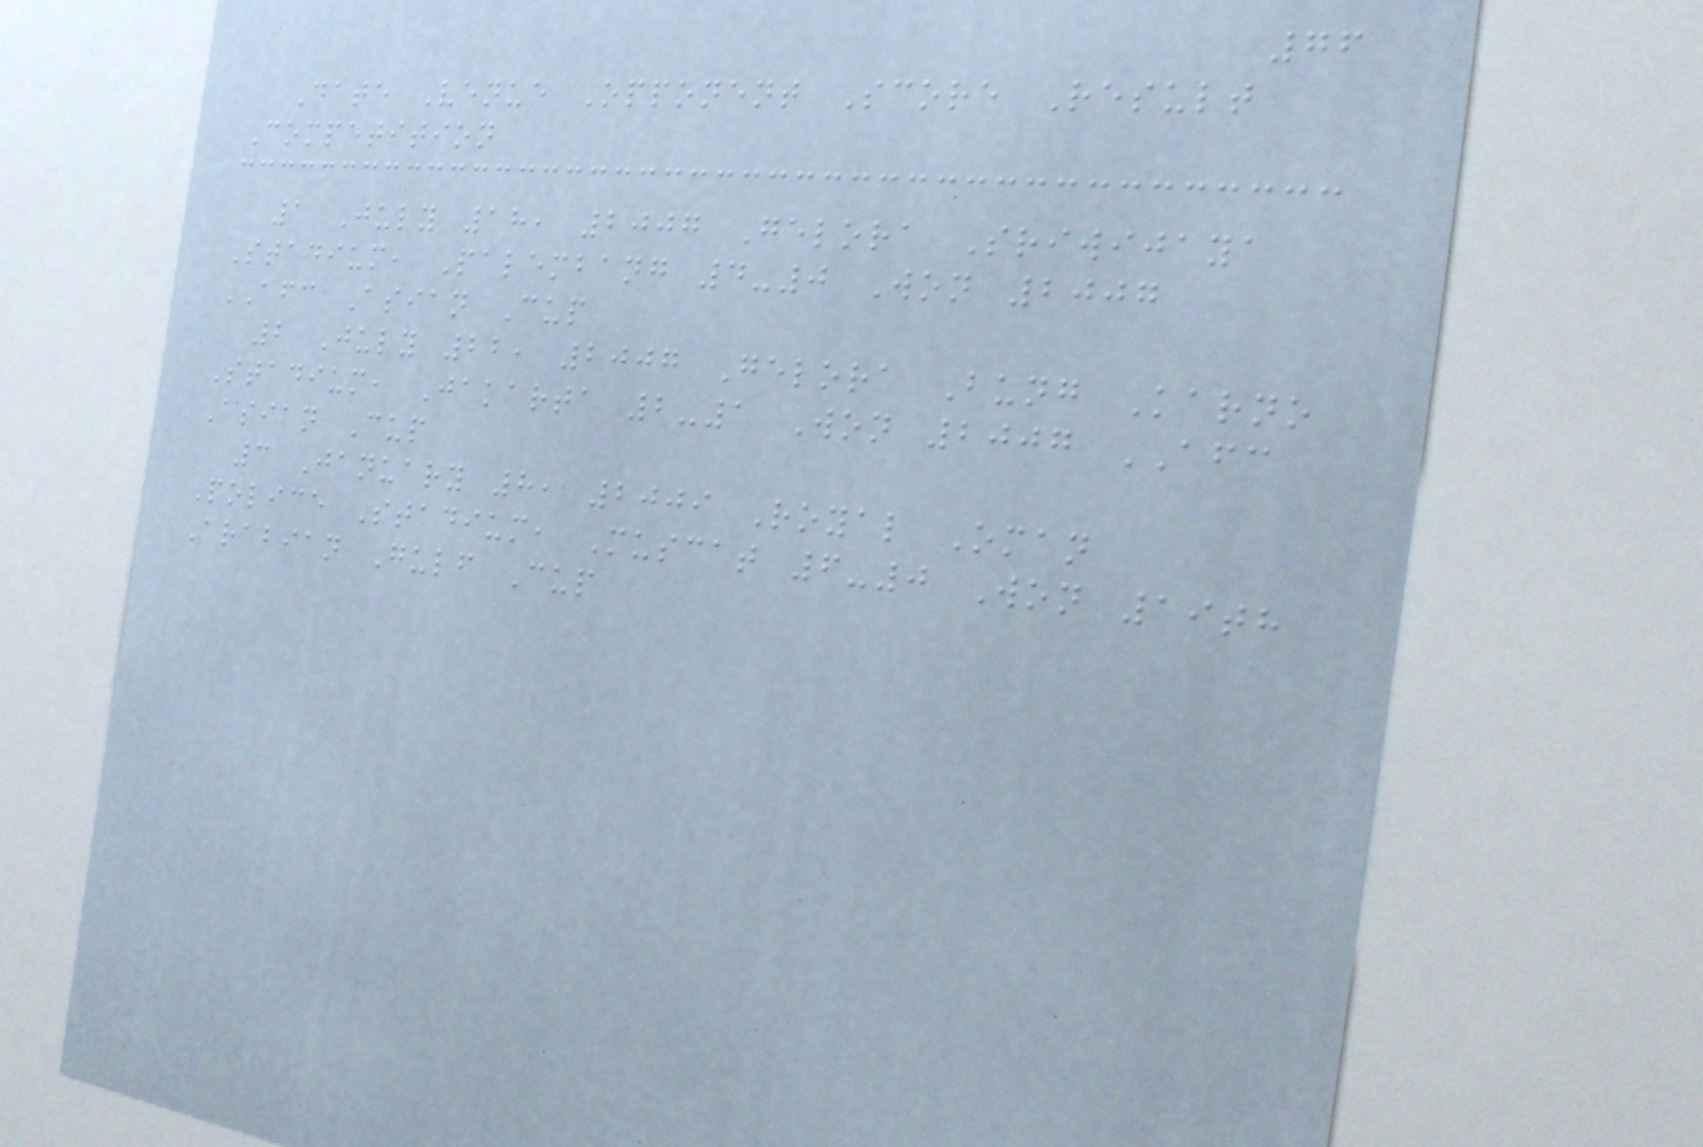76
Date Venue Opponent Score Result
Competition
1 July 18, 2007 Gelora Sriwijaya
Stadium, Palembang 4-0 Won 2007
AFC Asian Cup
2 July 22, 2007 Gelora Bung Karno
Stadium, Jakarta 2-1 Won 2007 AFC
Asian Cup
3 January 8, 2009 Royal Oman
Police Stadium, Muscat 6-0 Won 19th
Arabian Gulf Cup
